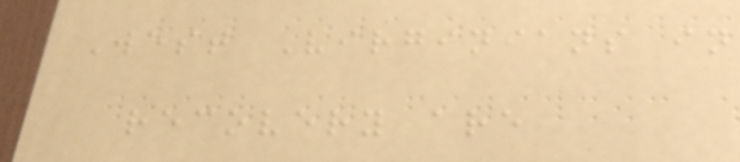West Virginians in
recovery are
